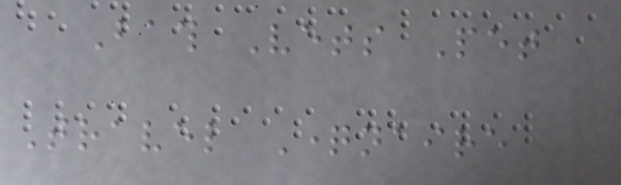Bath Vets Pet
Travel Questionnaire
